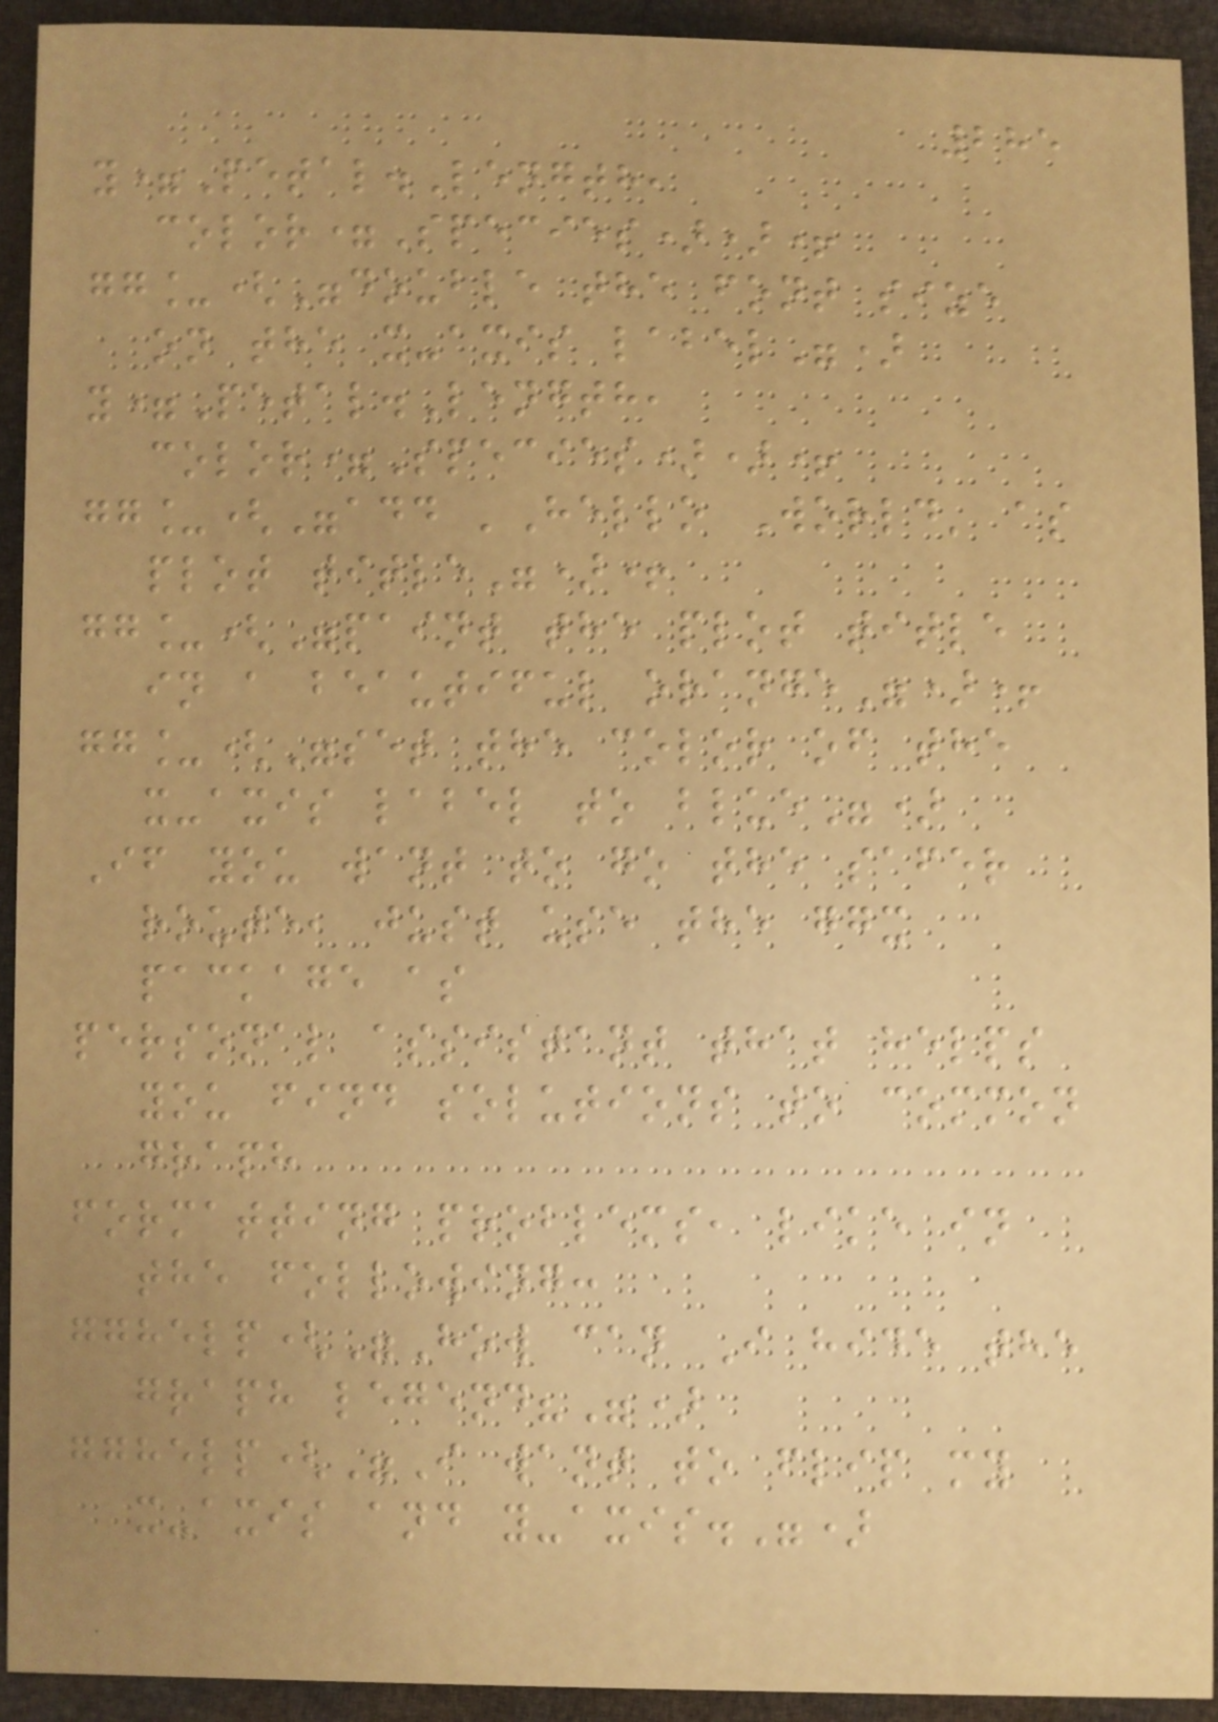285
y=Petal.Length,
color=Species))+
gg_("double the font size
on the x-axis label")
y=Petal.Length,
color=Species))+
gg_("add 'Hello World' as
plot title")+
gg_("paint the plot title
in a beautiful orange")+
gg_("set the color of the
x-axis label to blue")
If you want to go the safer
route, just use the ggx
package as
personal assistant that helps
you find solutions to common
graph
formatting problems, like in
the following:
gghelp("How can I hide the
graph legend?")
gghelp("I want to flip my
x-axis and y-axis.")
